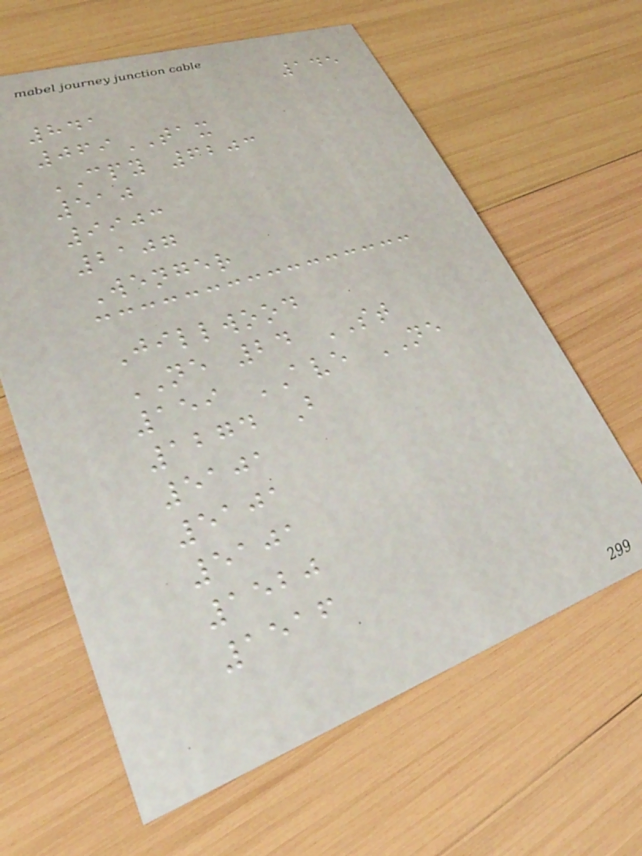145
841
069TAX
CPY 6203
510
9903
2107
Wenger
Jillwood
NE 24 ST
159 AVE NE
1274 B
5101
5101
5101
1520
1516
